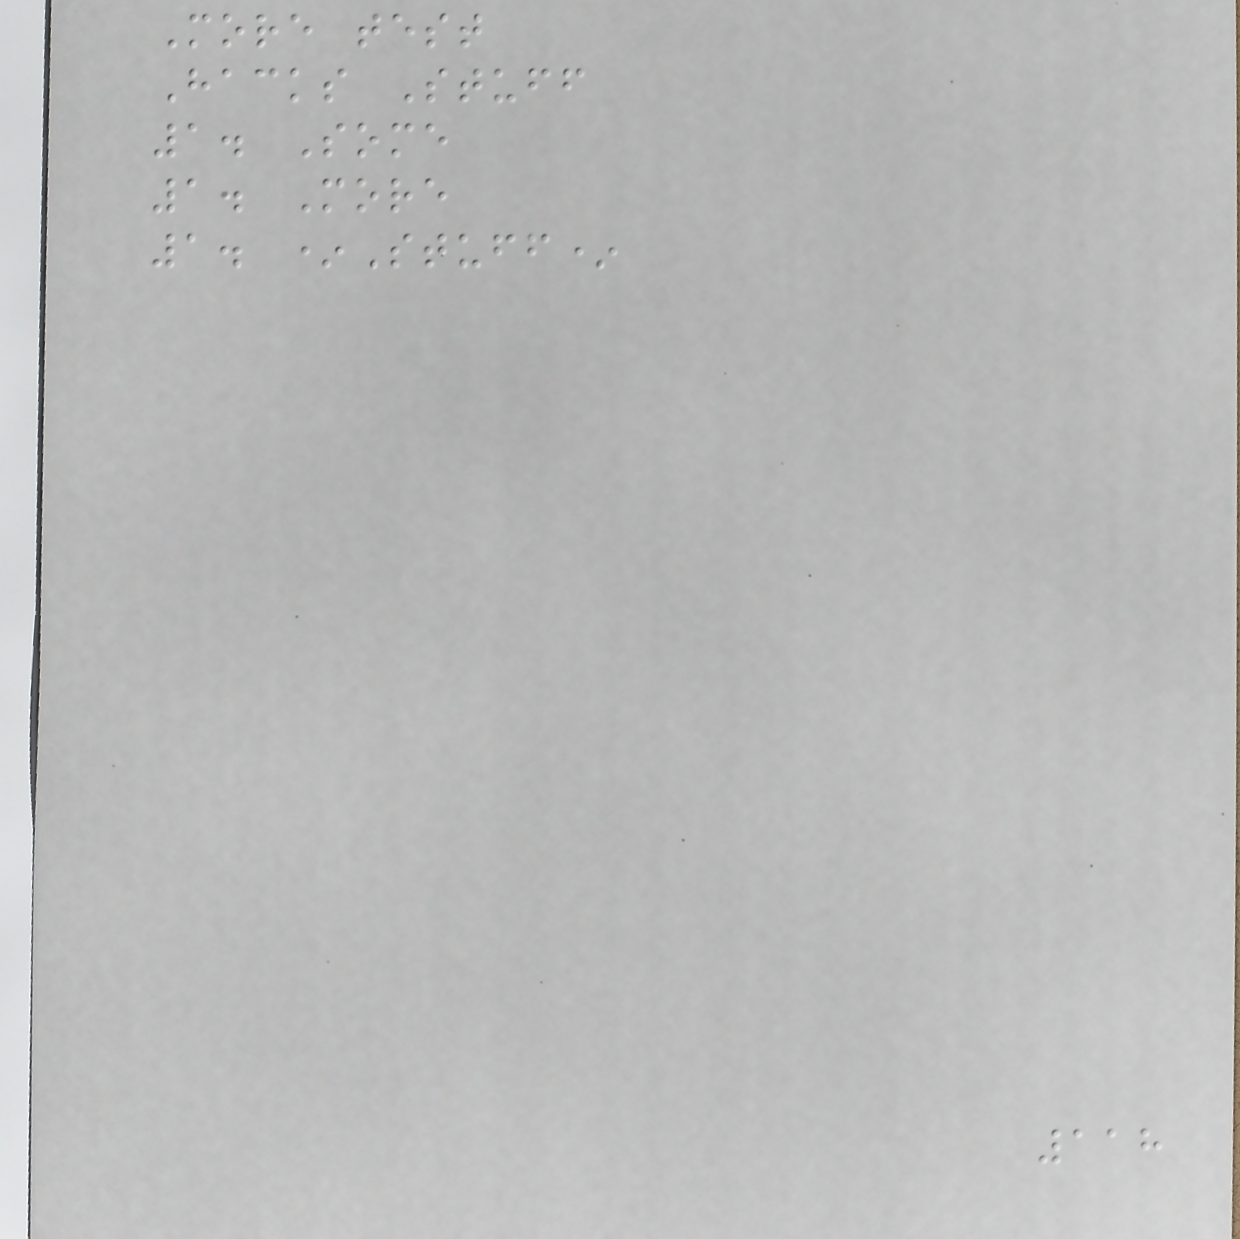More test
Hacks Stuff
1. Some
1. More
1. *Stuff*
118
